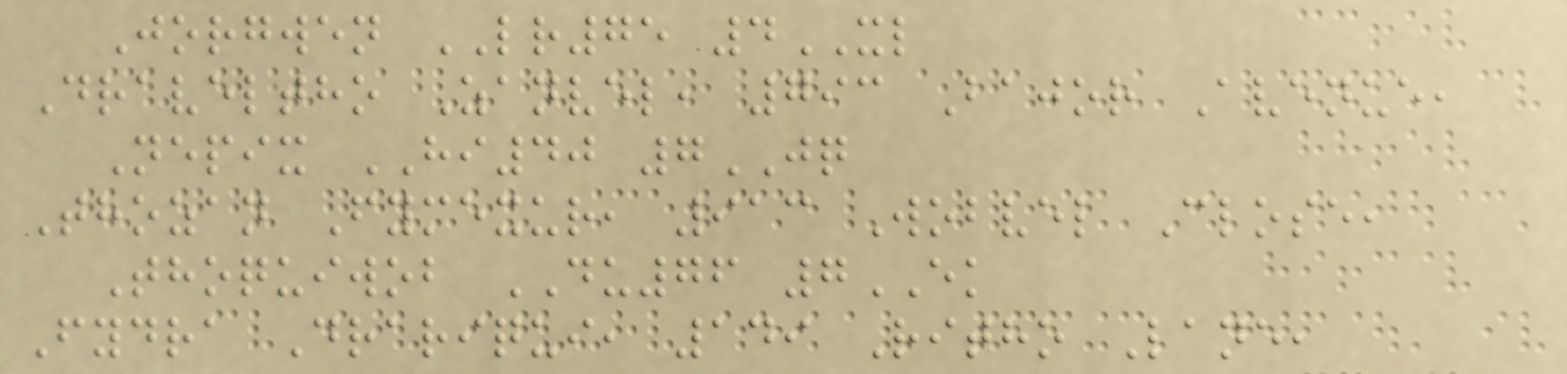Jorgwen LR75 4XL
Draveltho Zanvel, 793 Bajor Avenue,
Nepix HI40 7JQ
Thozan Fymexur, 913 Wobvel Close,
Thoquiwob DU76 7EK
Fydra Drariqui, 149 Ritho Lane,
